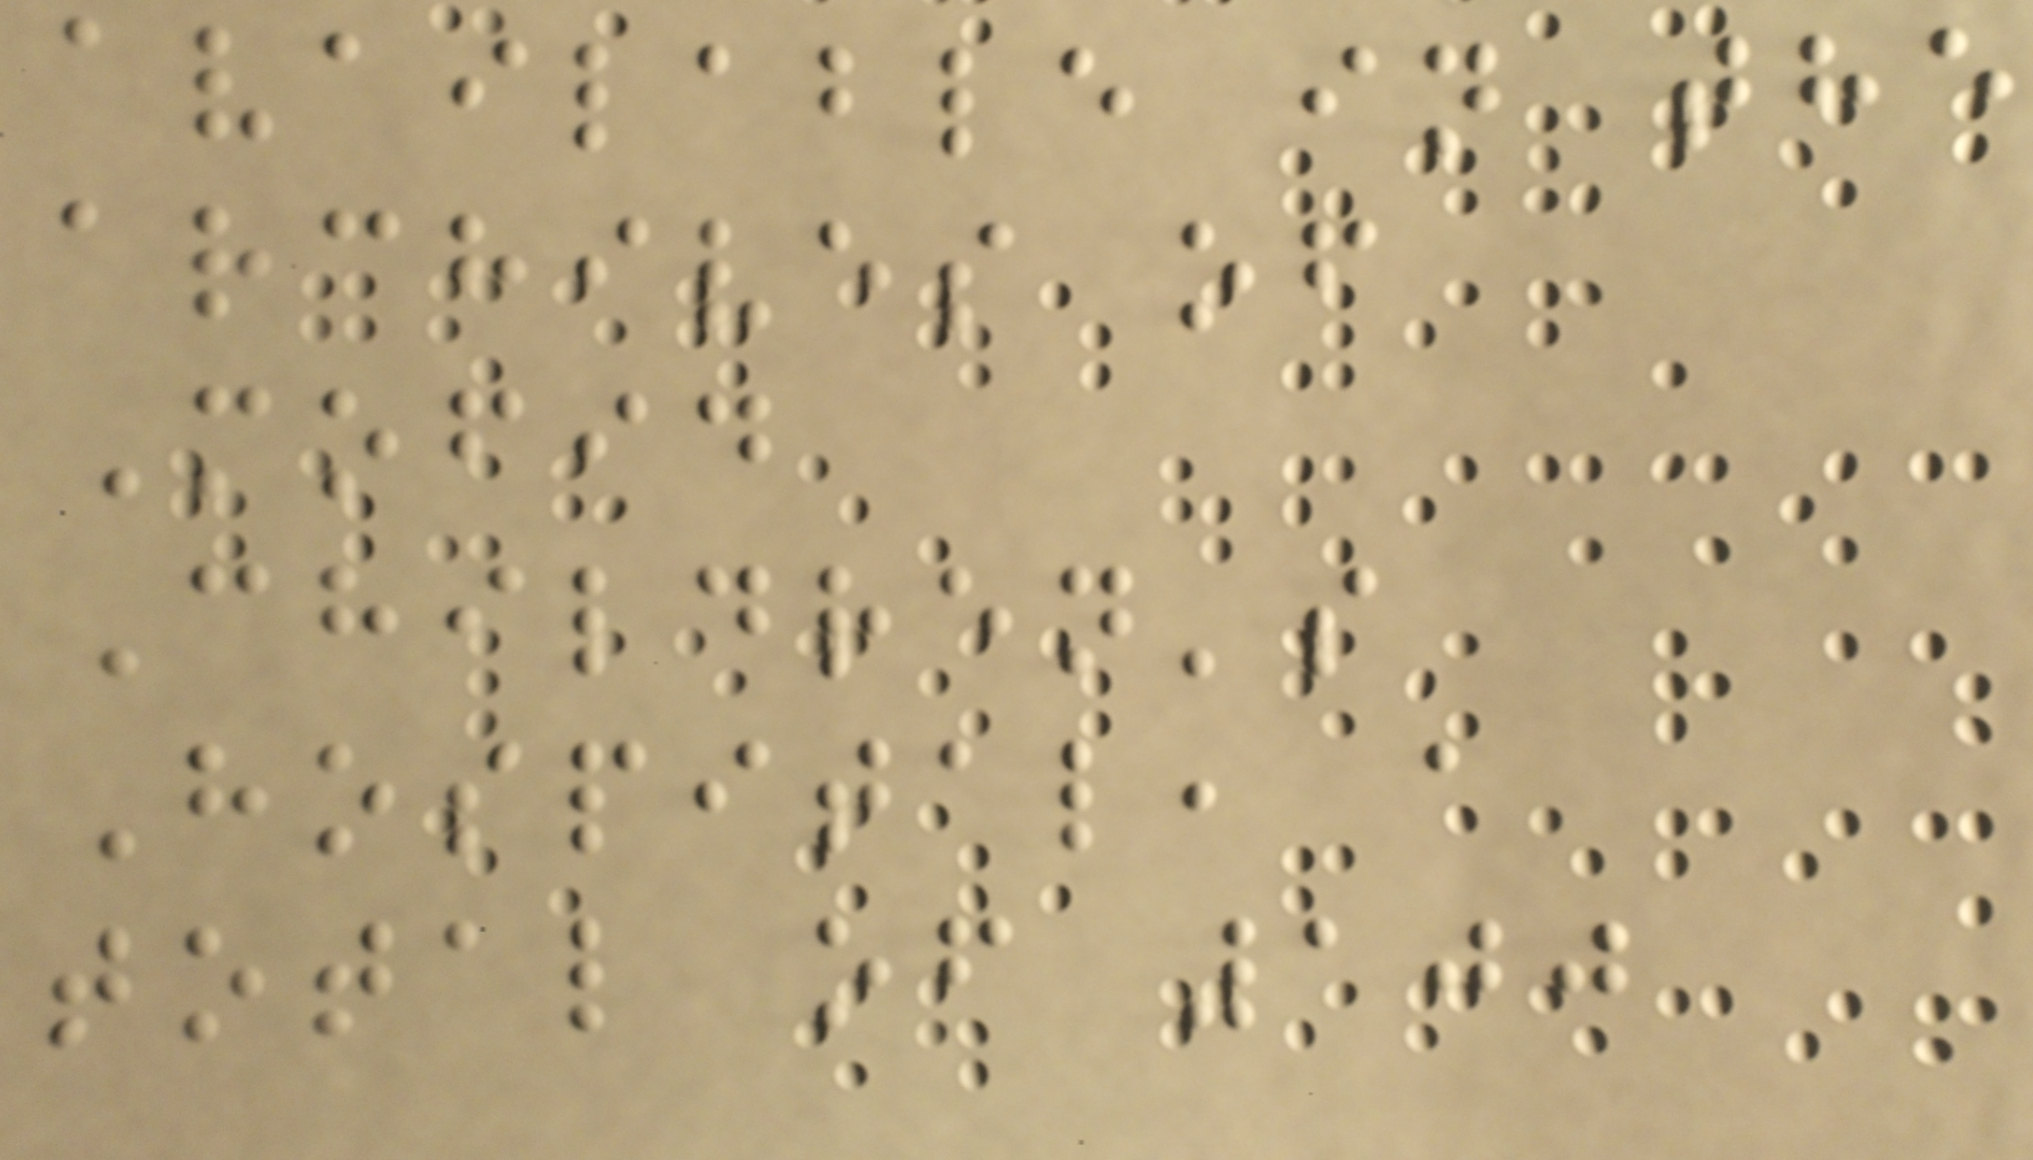available in the
archives of
Mofid
Children's
Hospital, a
total of 100
